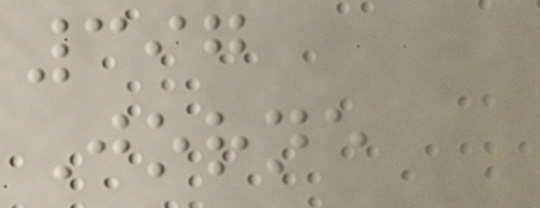397
Jorne
